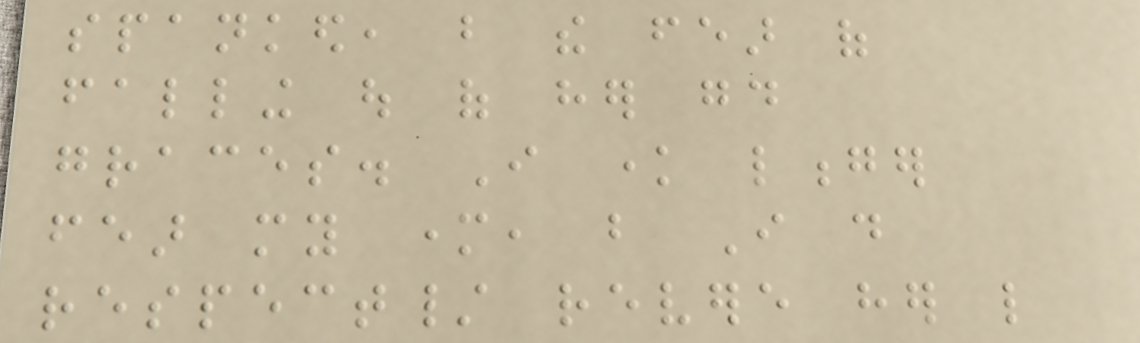spanked, but the fear of
falling out of her good
graces. I know longer
fear my mother, but I do
respect/ revere her like
